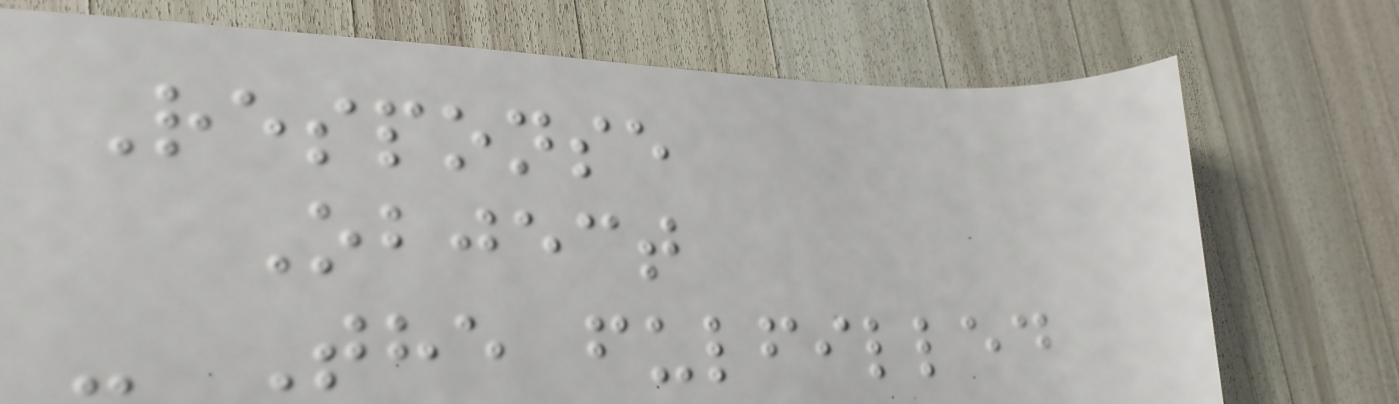Response
Object
- The fulfilled
